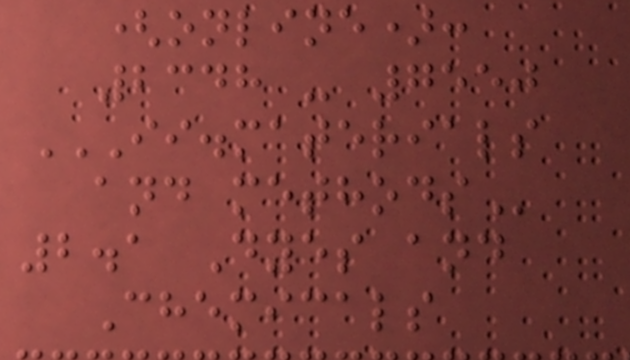(online):
2348 - 7550
II.MATERIALS
AND METHODS
2.1 Dyes and
Chemicals
